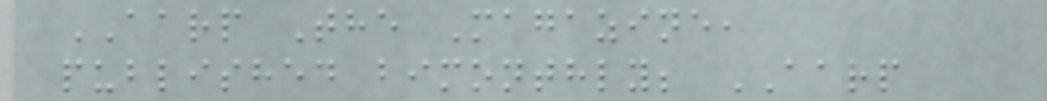AARP The Magazine,
published bimonthly; AARP
